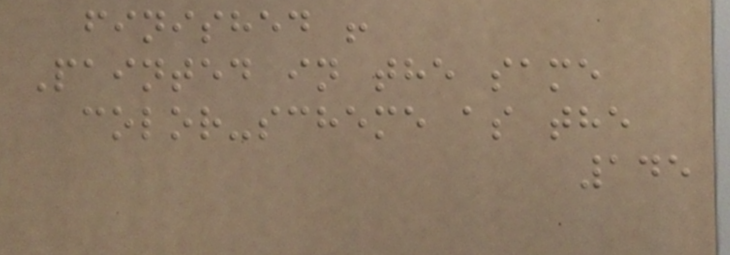finished !
Painted in the same
color-scheme as the
145
